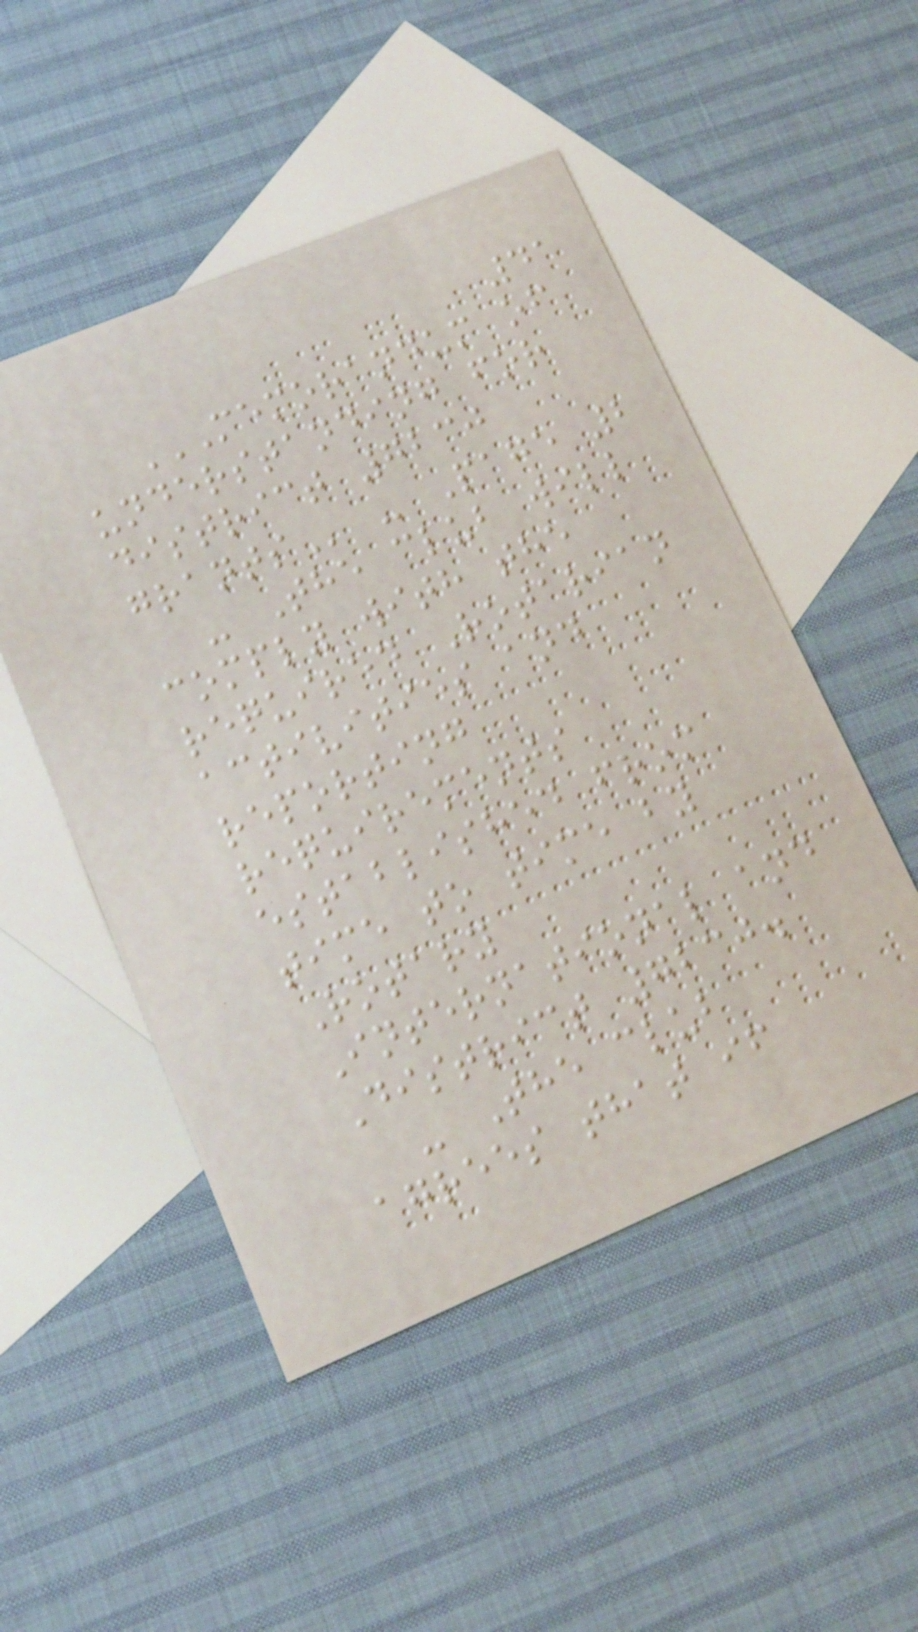41
MEMORANDUM OF
UNDERSTANDING FOR
DISTRICT 7230
GRANTS - Page 2
- The club will
comply with the
required Rotarian
activities and
reporting
requirements
established from
time to time by
Rotary
International and
District 7230.
- The club
agrees that if
